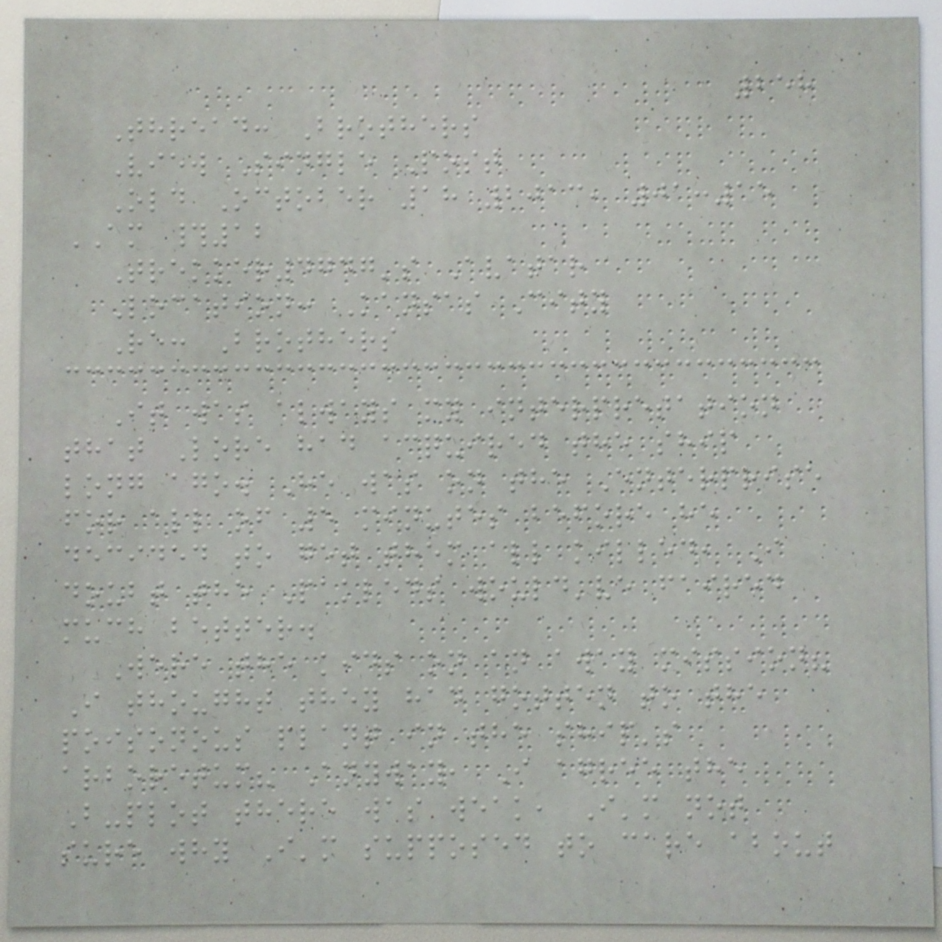258
Thread: Brothers
View Single Post
Old October 18 2013, 01:15
AM #12
Trekker4747's Avatar
Location: Kansas City
Re: Brothers
It was always my interpretation
that Lore had acquired the ship
long ago. He was on the Enterprise
for all of 5 minutes before he
decided to get them all killed, I
doubt the Pakleds would've faired
much better.
Were the kids on an away mission?
I thought they had gotten to the
poisonous plant in the ship's
arboretum? Anyway, I agree the
B-plot there was weak, I'm not
sure why I'm supposed to care about
